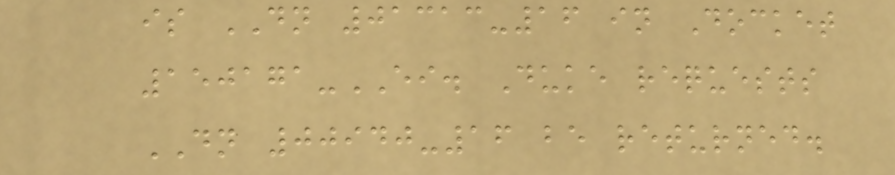is DN 01313-16 in Docket
150171-EI. Duke requests
DN 00940-16 be returned.
